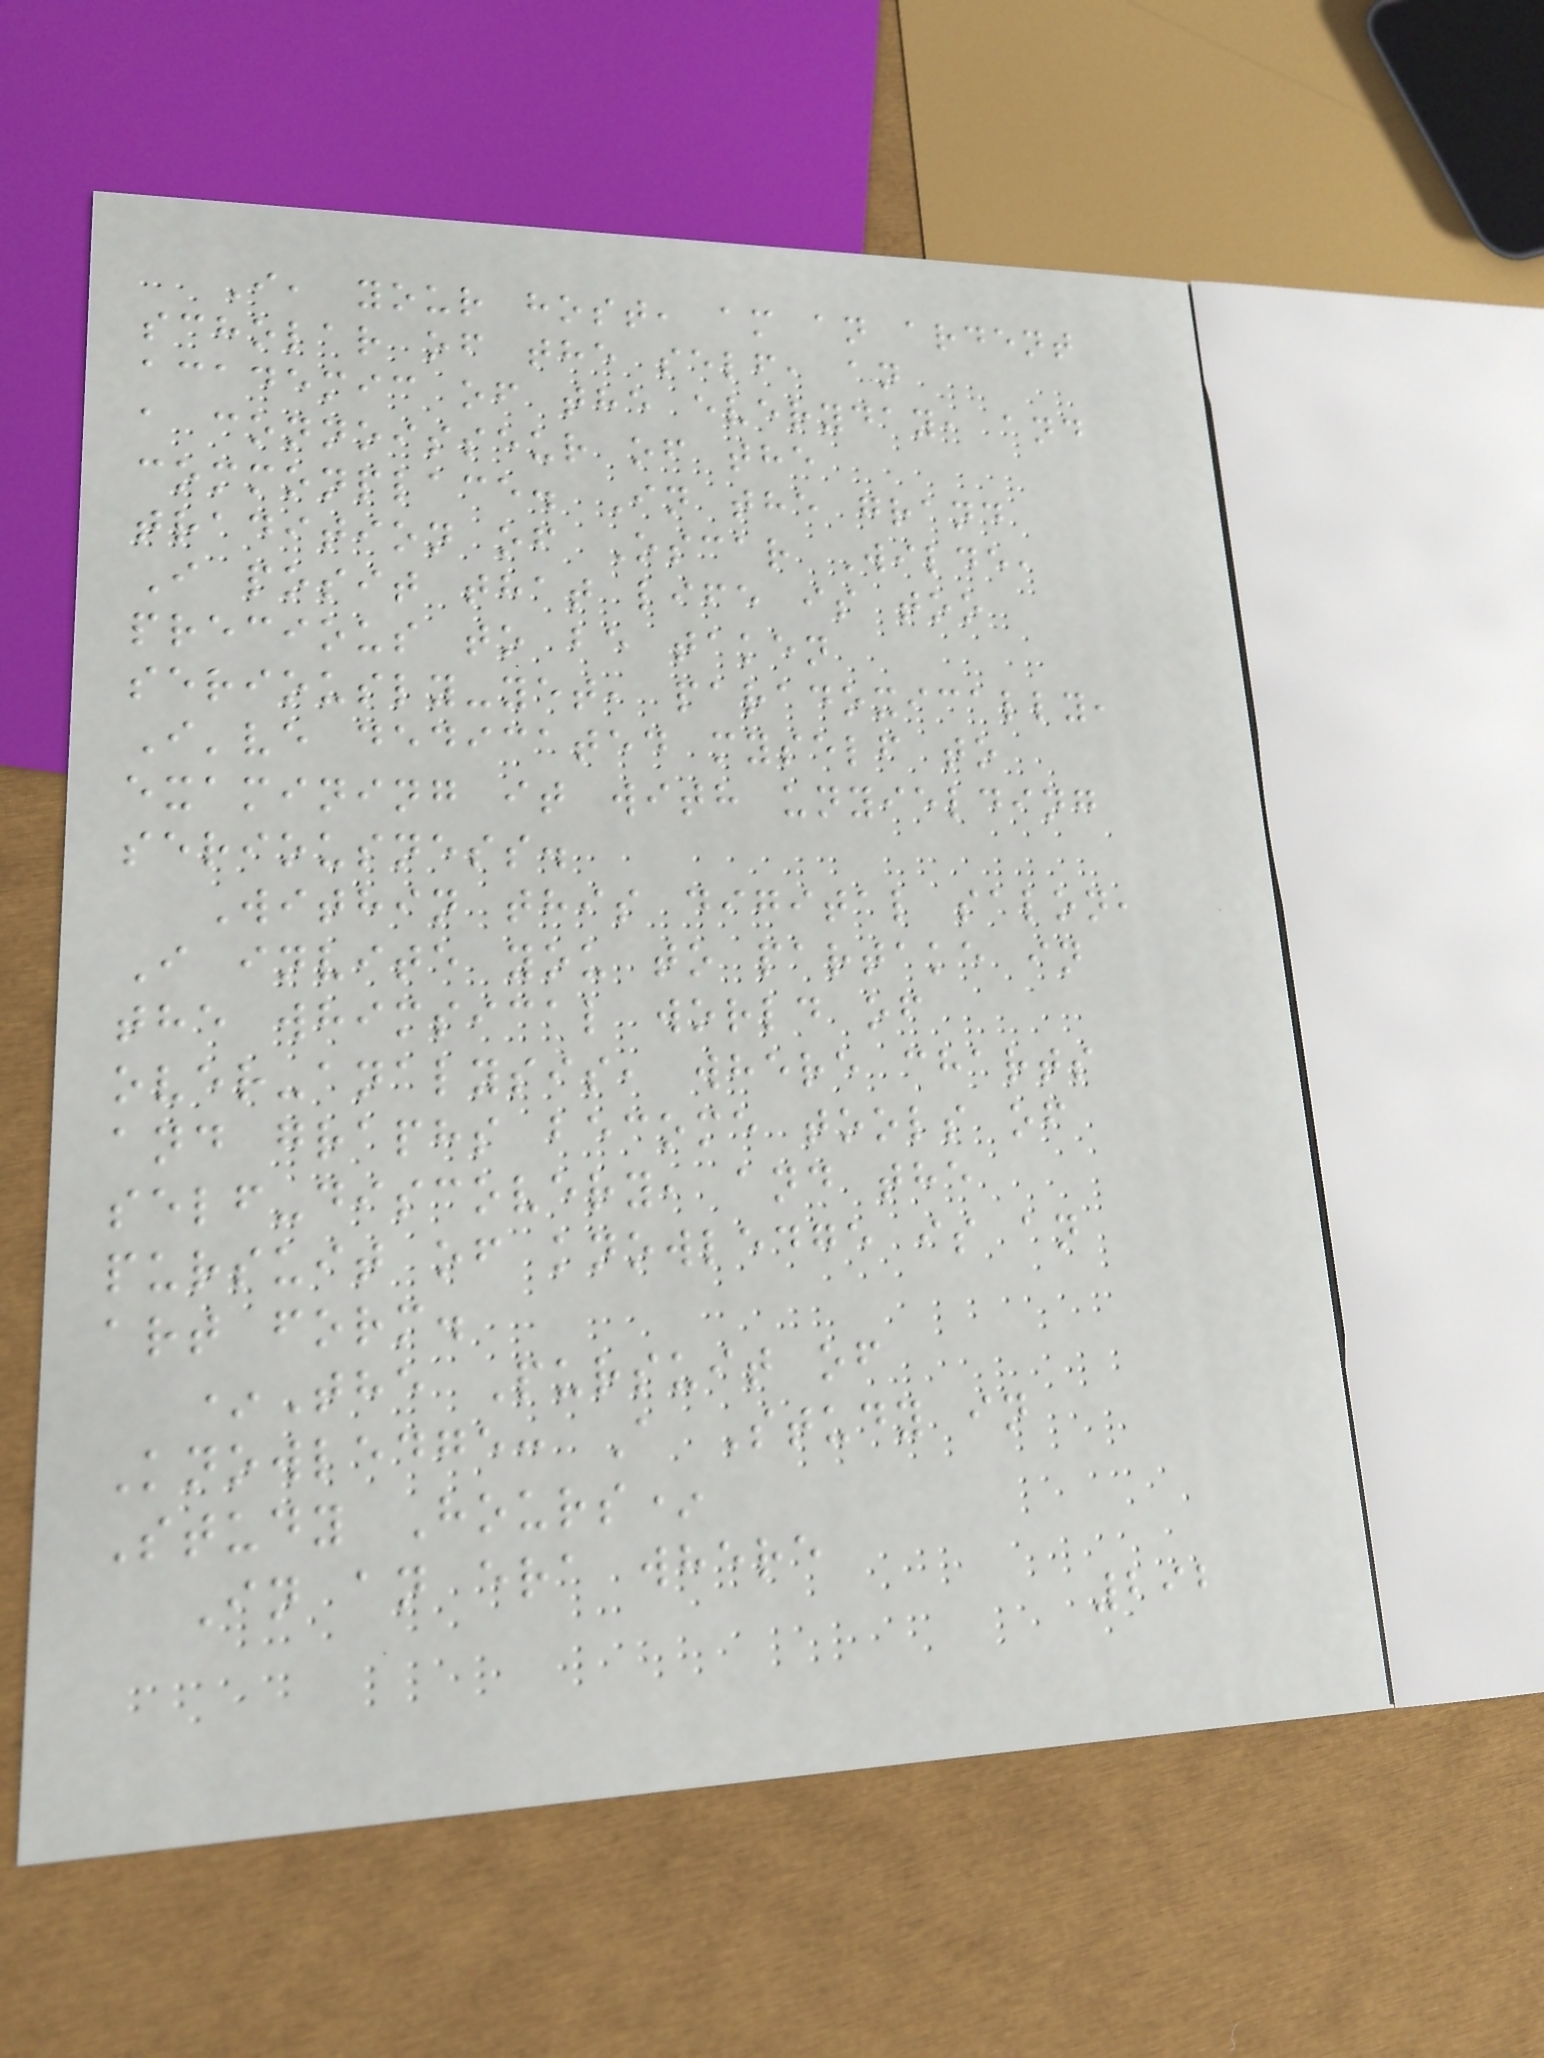I, your host, am an ardent
scholar of the self, an
academic of the everyday, and
a connoisseur of the
commonplace. In the grand
tradition of Oscar Wilde,
I posit that life is too
precious to be taken
seriously-yet, paradoxically,
I've dedicated myself to
examining it with unyielding
seriousness.
Within this digital salon,
I invite you to partake in
the whimsical world of
over-analysis, where charts
and graphs become tools of
self-discovery, and the
pursuit of knowledge is an
art form.
*The Pursuit of
Knowledge: A Study in
Study Hours*
In an era where
292
